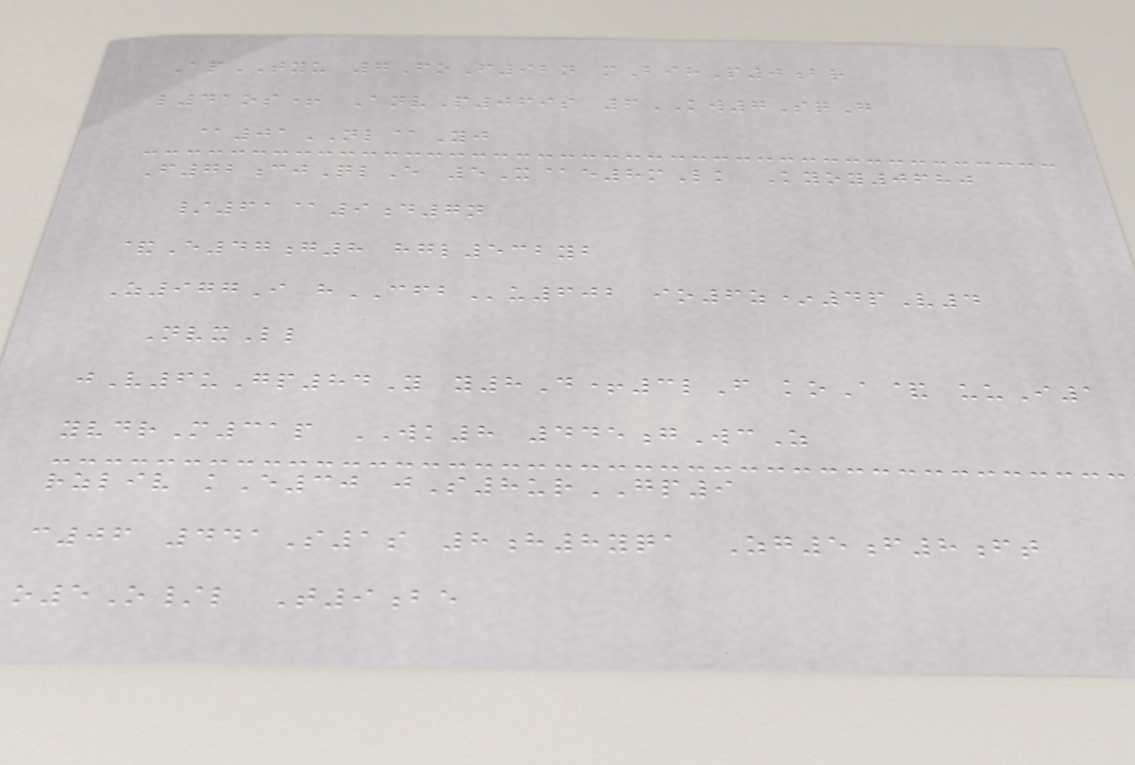ApTYU 7FoF92n mBihP0br
l41os+ AnvP069s 6KW7SqG
@01NL@Yj
F72cjQlE 5X@e8mLk Kyoy0680
/61@9d7n
&E47g8 hgl532yb
Z977I hCFBu602 io6z*4pV4
NvxLl
jV6uGp84Y y8D+3lF koA& uuI1
yvdrM31p WK8 445gWcZ
rzliv kE30 jS8urGP9
c06 441S1s 8h8yqa Zg5f8ft
o5O/l T9be
